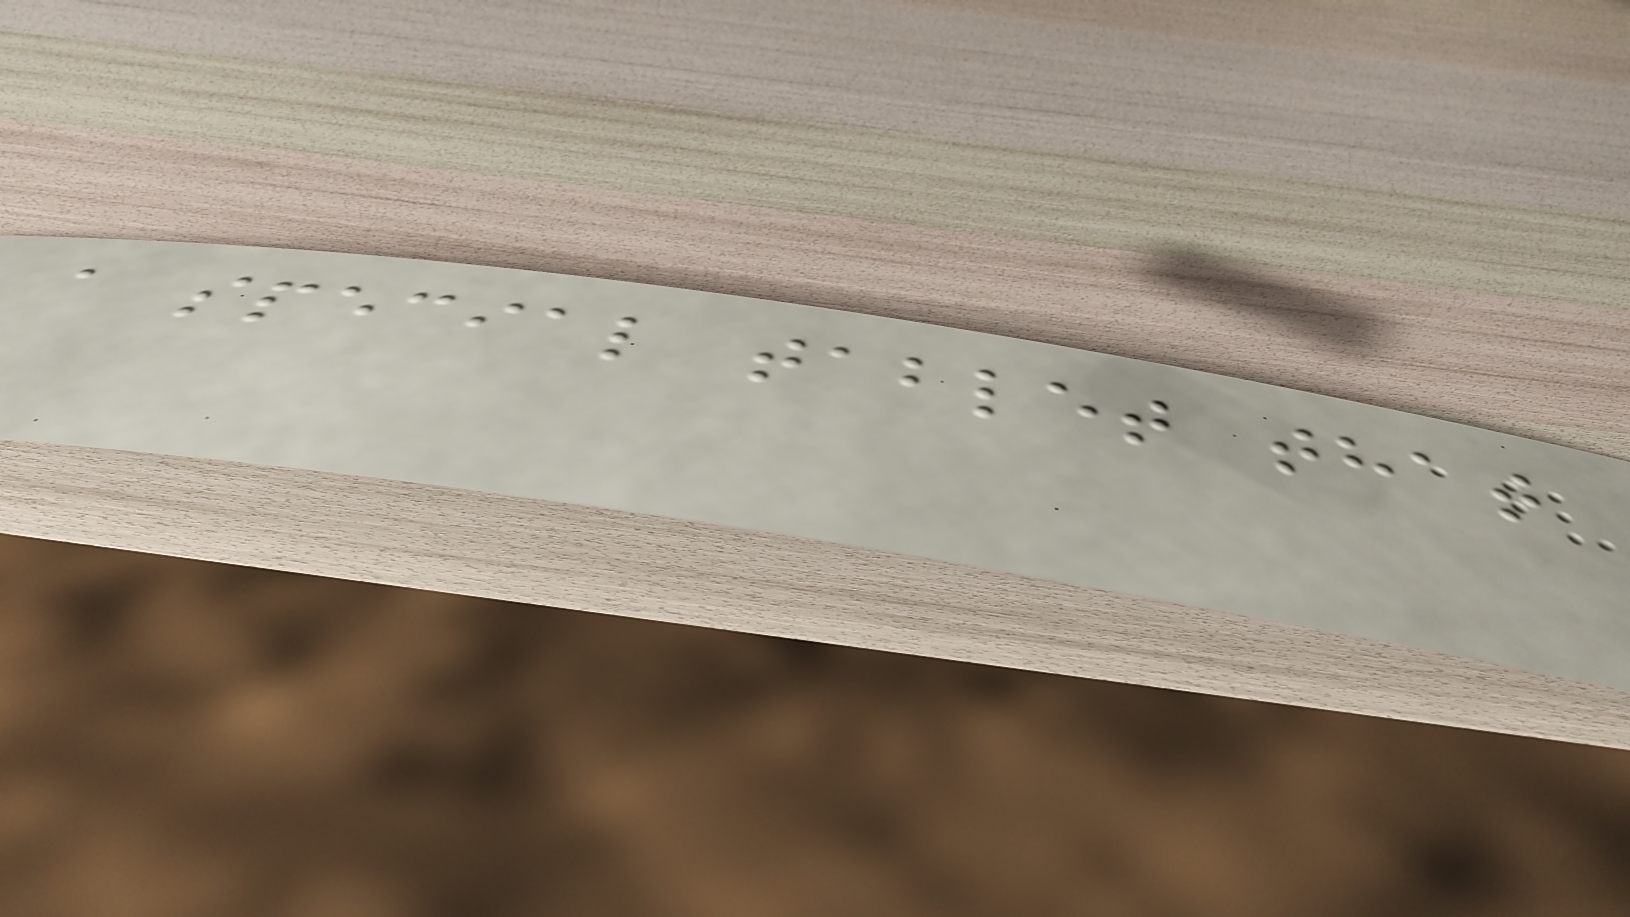a special tablet that
